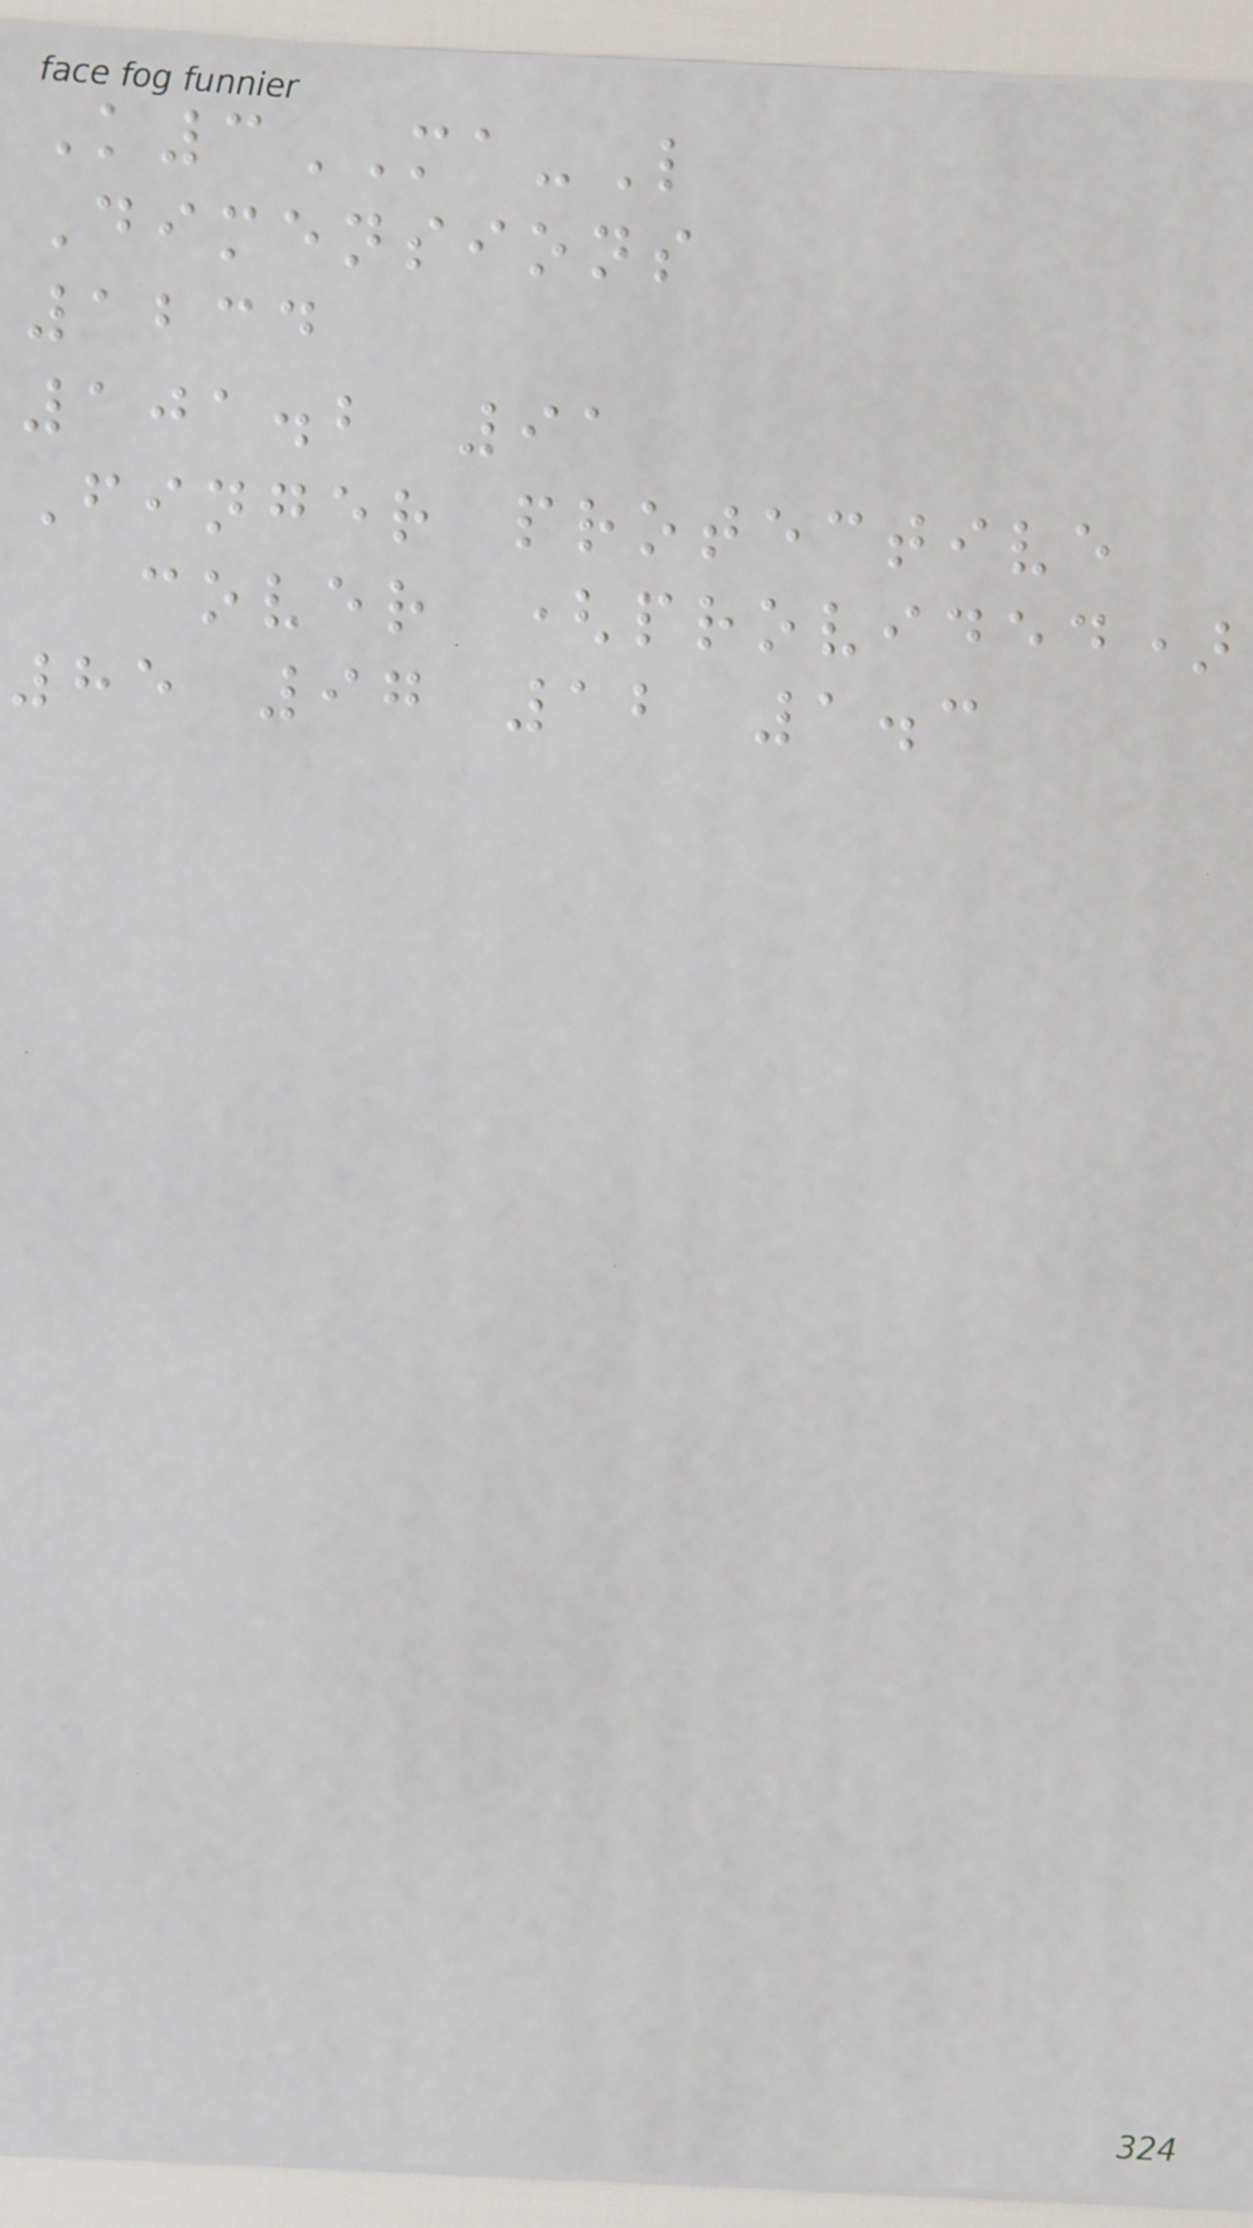K3MA-L
Dimensions
1234
101.2 91
Finger protective
cover (provided)
85 97 12 1.3
